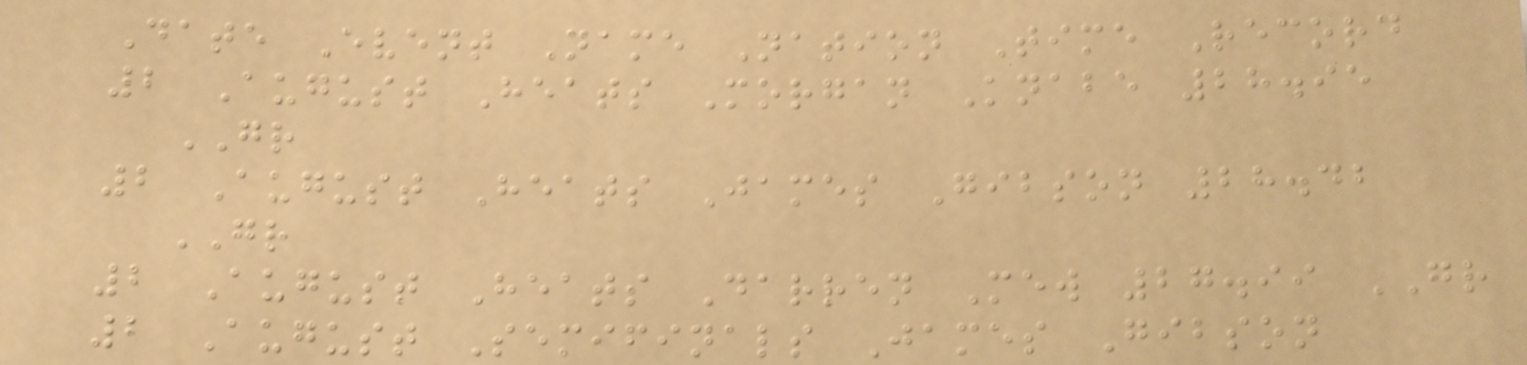Date Event Name Nation Time Record
2 August Heats Morgan Knabe 28.95
GR
2 August Heats James Gibson 28.42
GR
2 August Heats Darren Mew 27.99 GR
2 August Semifinals James Gibson
